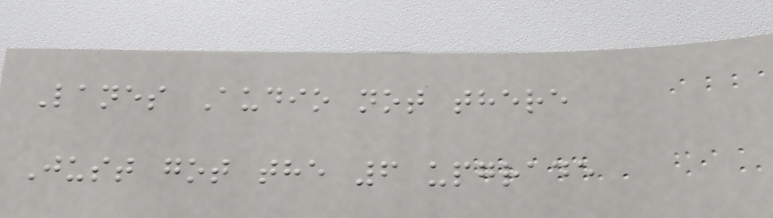Lanes Audio not there
Just got the 6 upgrade
